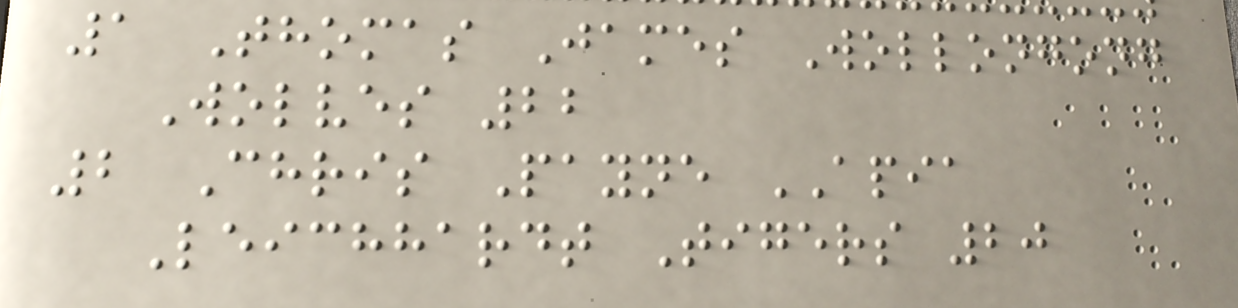1 Thomas James Wollongong
Wolves 22
2 Chris Payne APIA
Leichhardt Tigers 20
